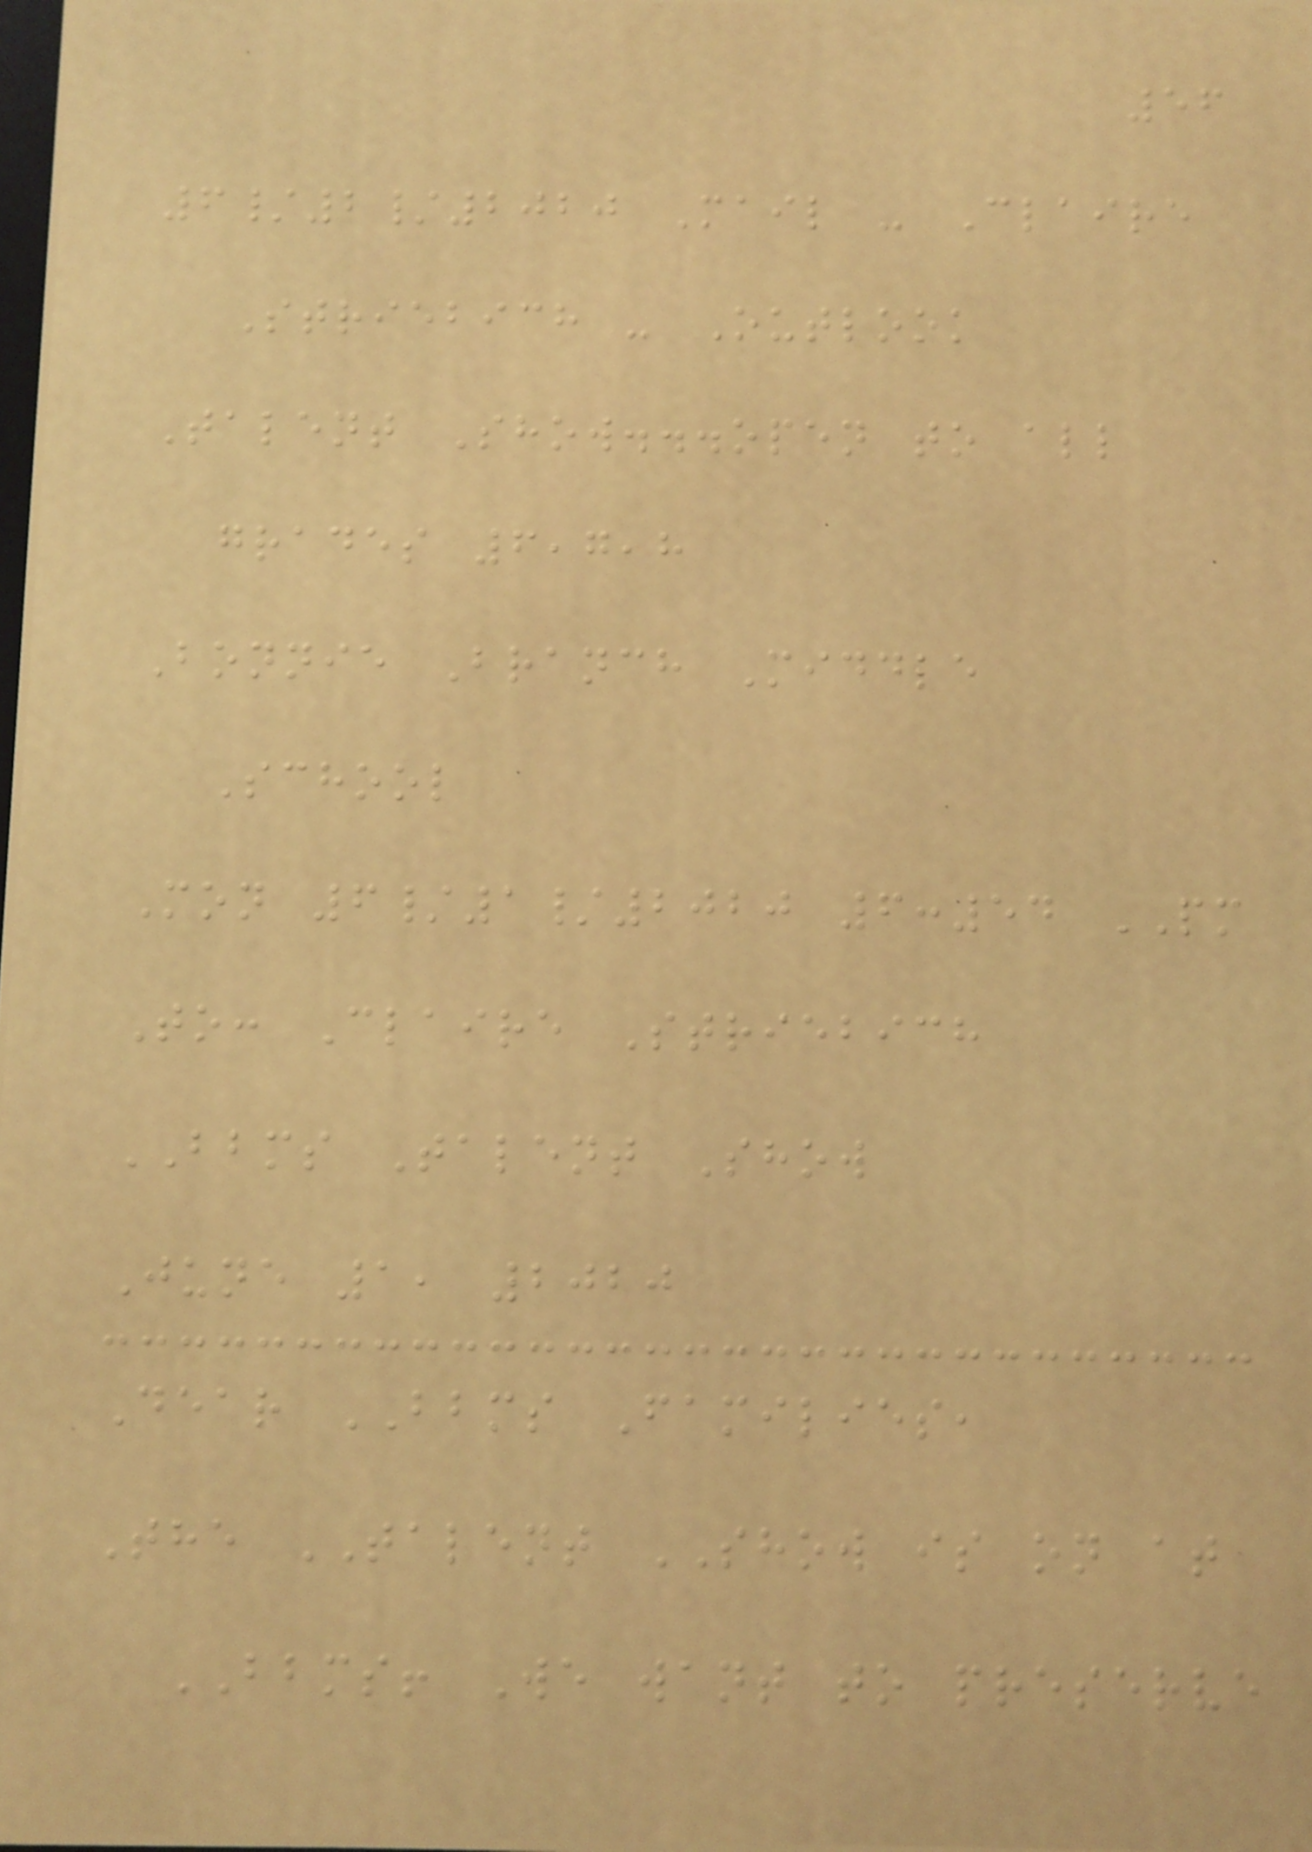56
6/2/2020 Mail - Claire
Striebich - Outlook
Talent Show...open to all
grades 6,7,8
Bonnie Branch Middle
School
Mon 6/1/2020 6:54 PM
To: Claire Striebich
BBMS Talent Show
June 1, 2020
Dear BBMS Families,
The TALENT SHOW is on at
BBMS! We want to preserve
